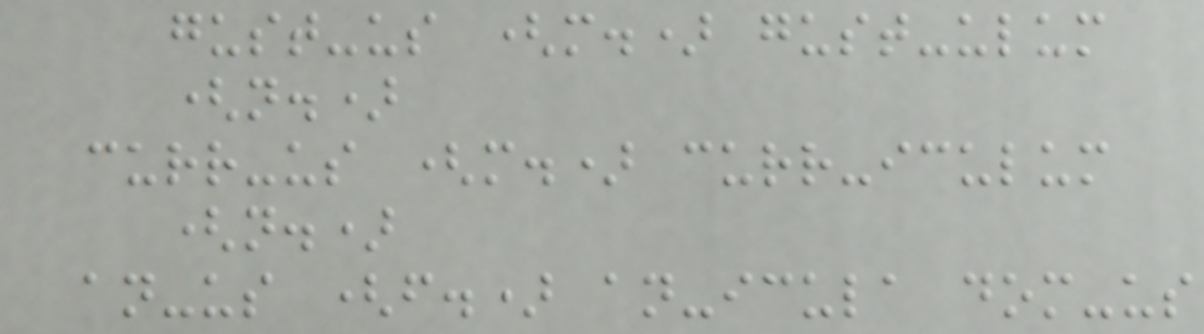gust-us (m.) gust-ulum
(n.)
curr-us (m.) curr-iculum
(n.)
an-us (f.) an-icula dom-us
